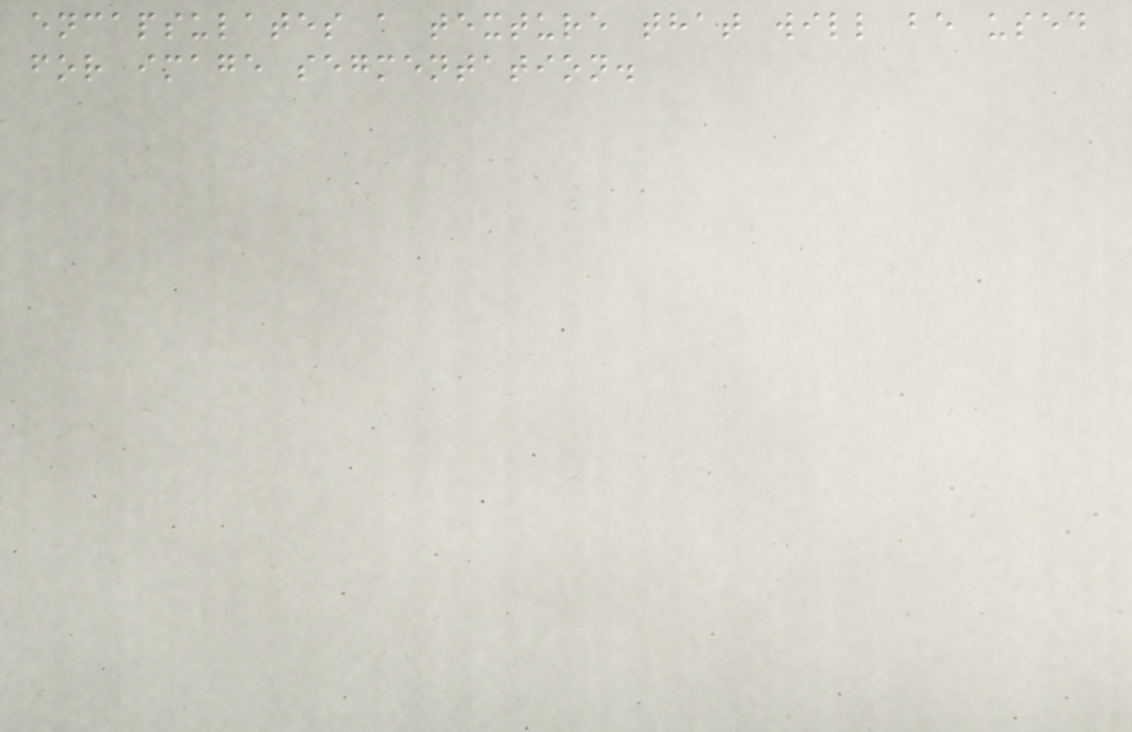encapsulates a texture that will be used
for image segmentation.
